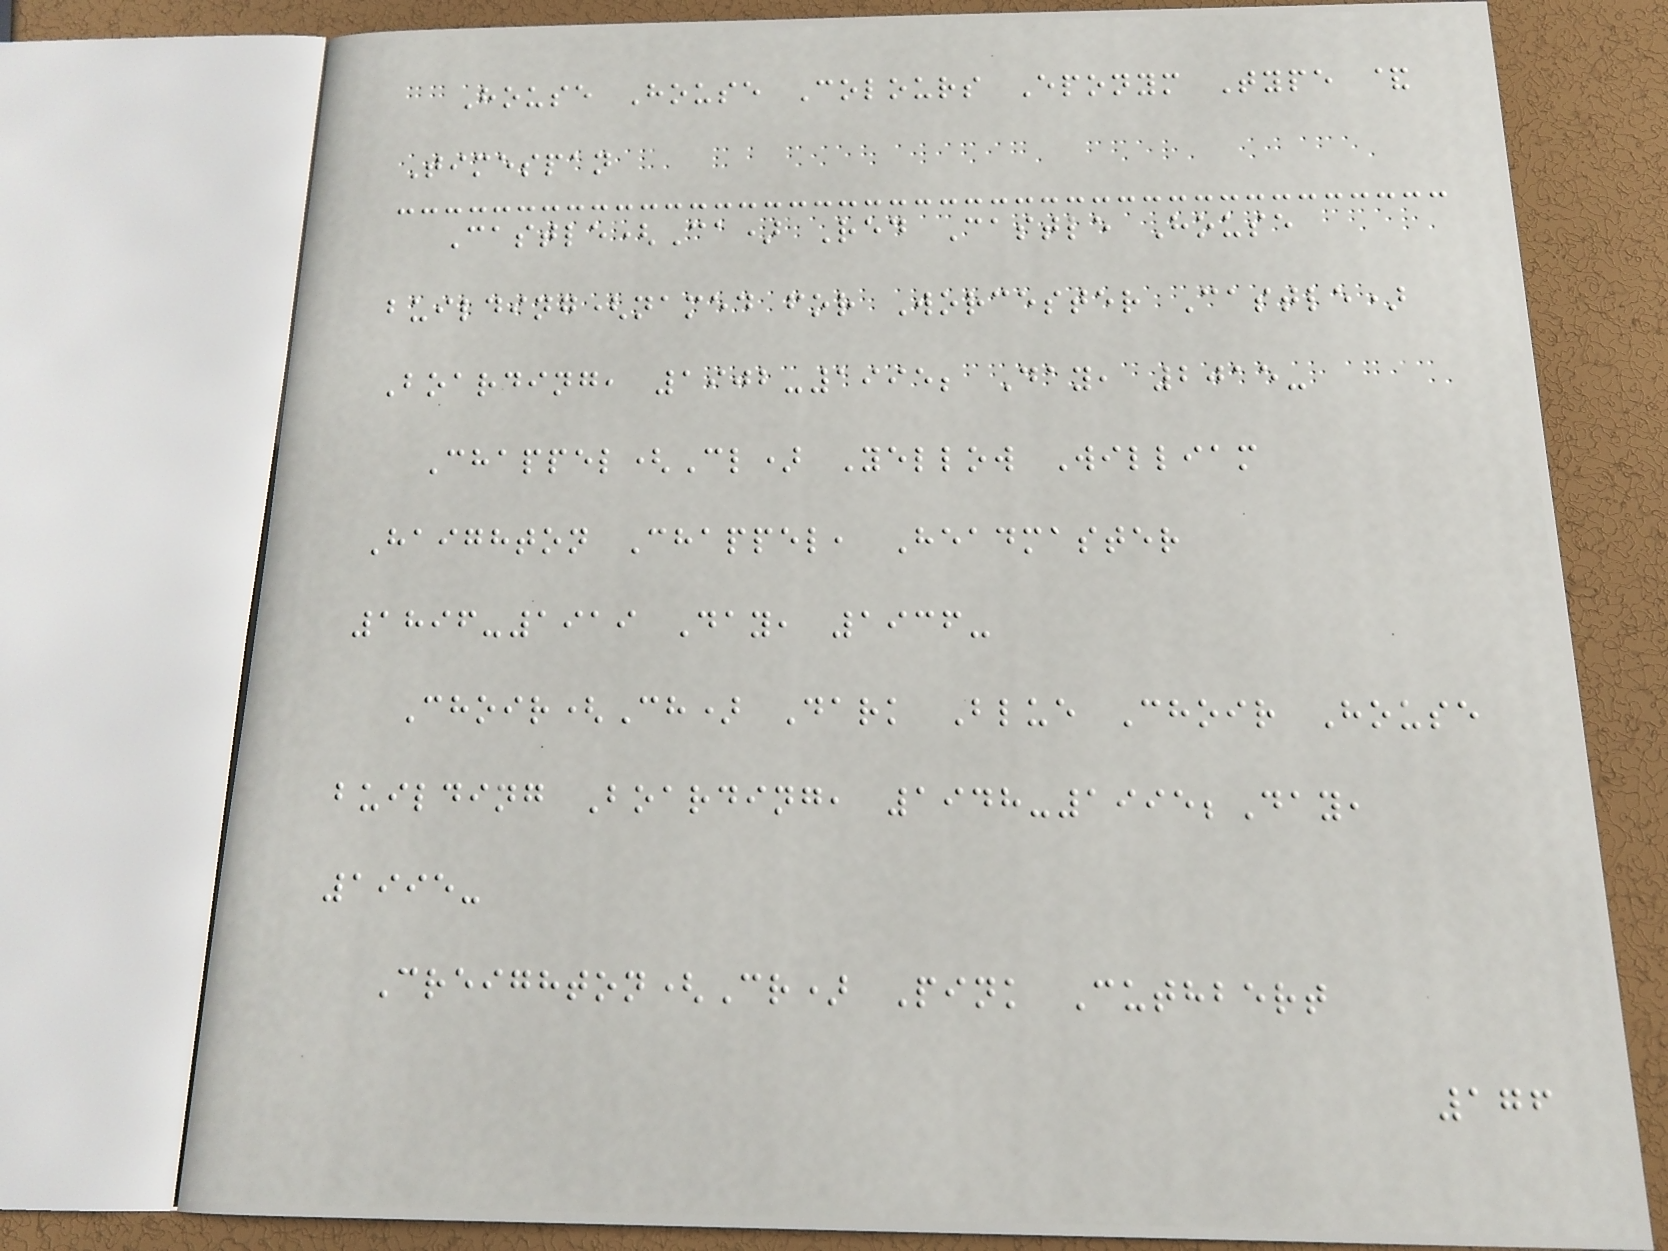House House Colours Eponym Type &
Timespan
Castle(Ca) Red Castle House
building(named for Worcester Castle)
Boarding, 1902-1995; Day, 2015-
Chappel(Cl) Yellow William
Haighton Chappel, Headmaster
1896-1919 Day, 1936-
Choir(Ch) Dark Blue Choir House
building Boarding, 1948-1995;Day,
1995-
Creighton(Cr) Pink Cuthbert
176
